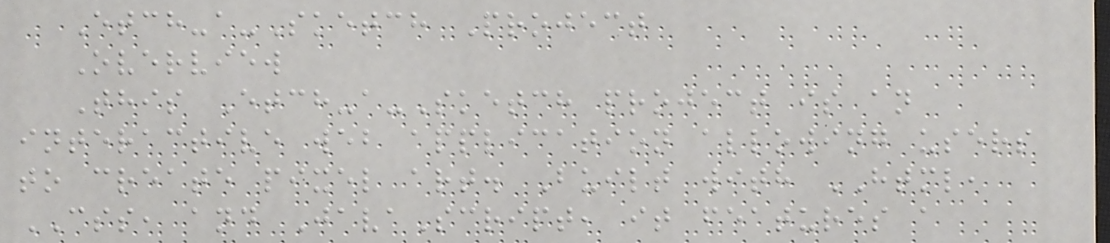Etch-a-Sketch Project
Overview
This Etch-a-Sketch project is an
interactive web application allowing users
to create pixel art. Built with HTML,
CSS, and JavaScript, it features a
